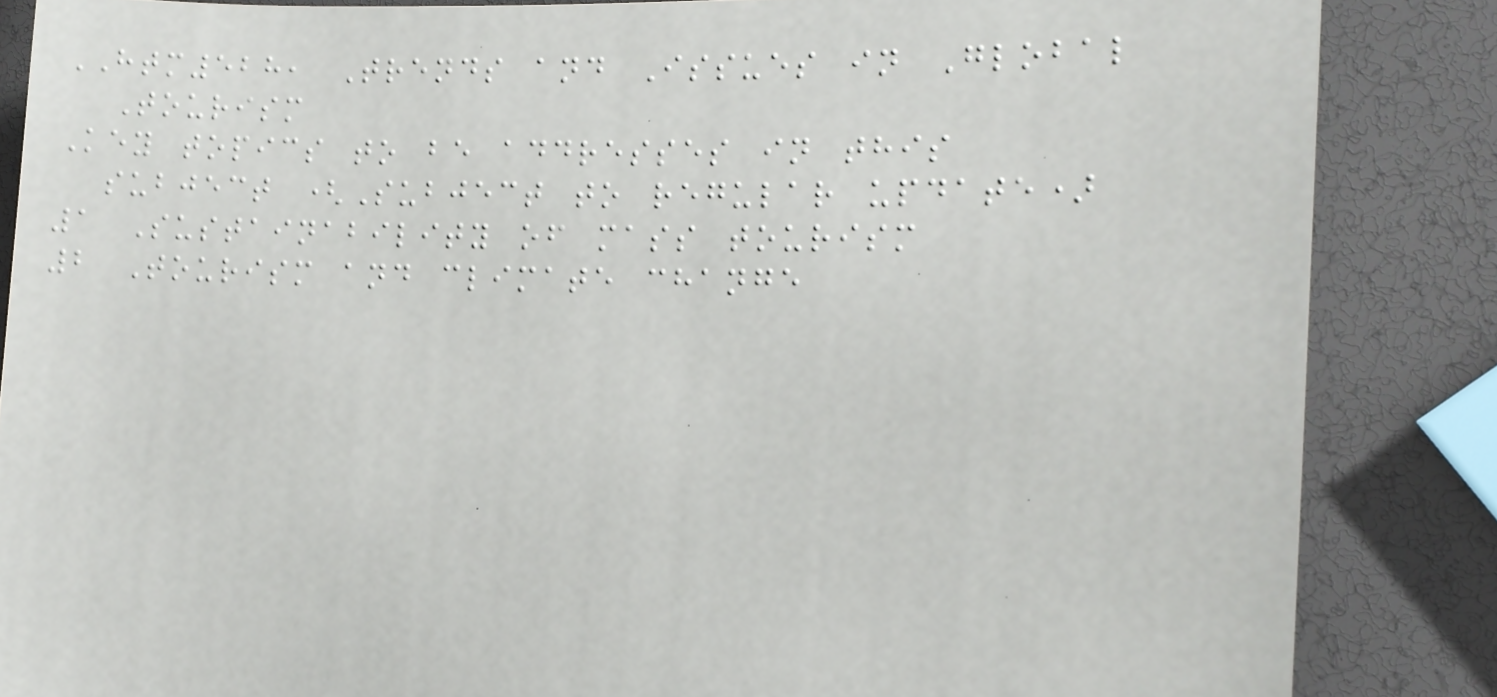HTM528, Trends and Issues in Global
Tourism
Key topics to be addresses in this
subject (Subject to regular update)
1 Sustainability of mass tourism
2 Tourism and climate change
